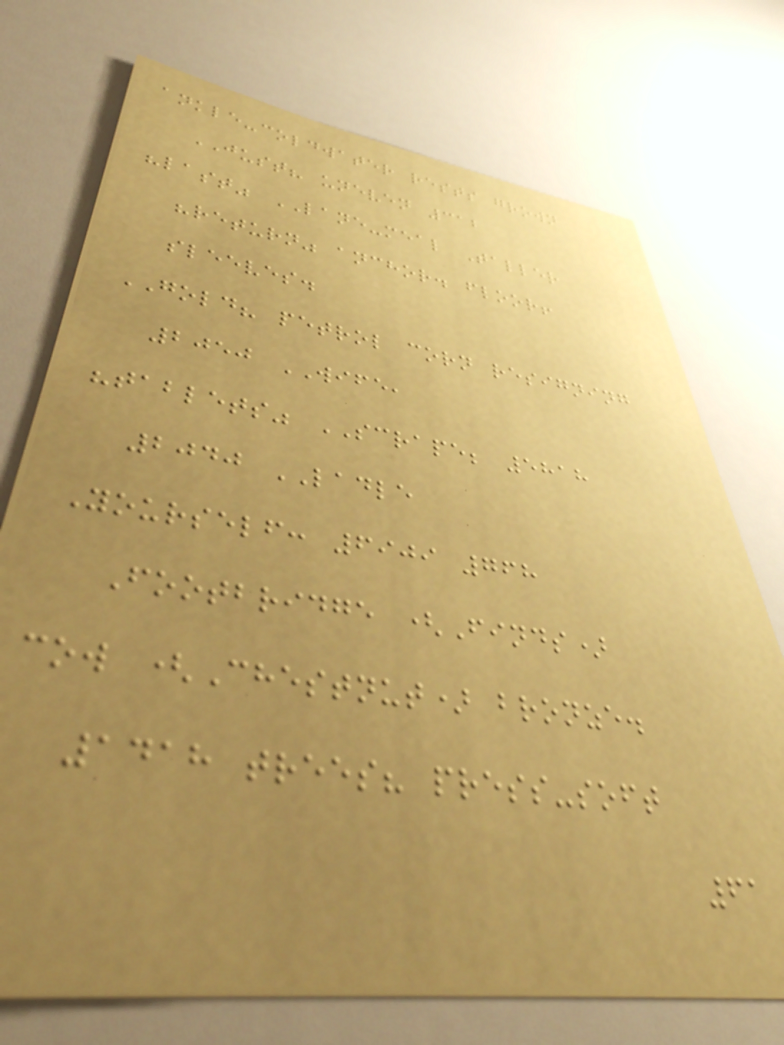ankle-coldwater rests grown
JUST? uneven 312
"last" LANE-meal Taller
"return" anchor. floor!
sleeves.
GOLD? petrol corn resigning
2050 WIFE,
"tablets" SCRAPE; 5818
2040 LADLE
Yourself: 6909 768
Footbridge (Finds)
cow (Chestnut) bronze.
1418 trees? press-soft
61
